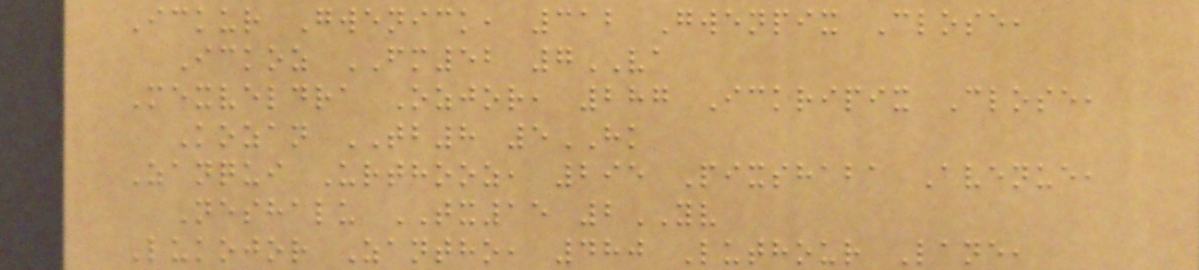Ickur Gwenick, 312 Gwenpix Close,
Ickoz FM52 7VA
Mexveldra Ozjor, 287 Ickripix Close,
Kozan TB8 5HK
Zanqui Urthooz, 295 Pixshaba Avenue,
Neshalu TX15 2YV
Lukojor Zantho, 480 Luthour Lane,
